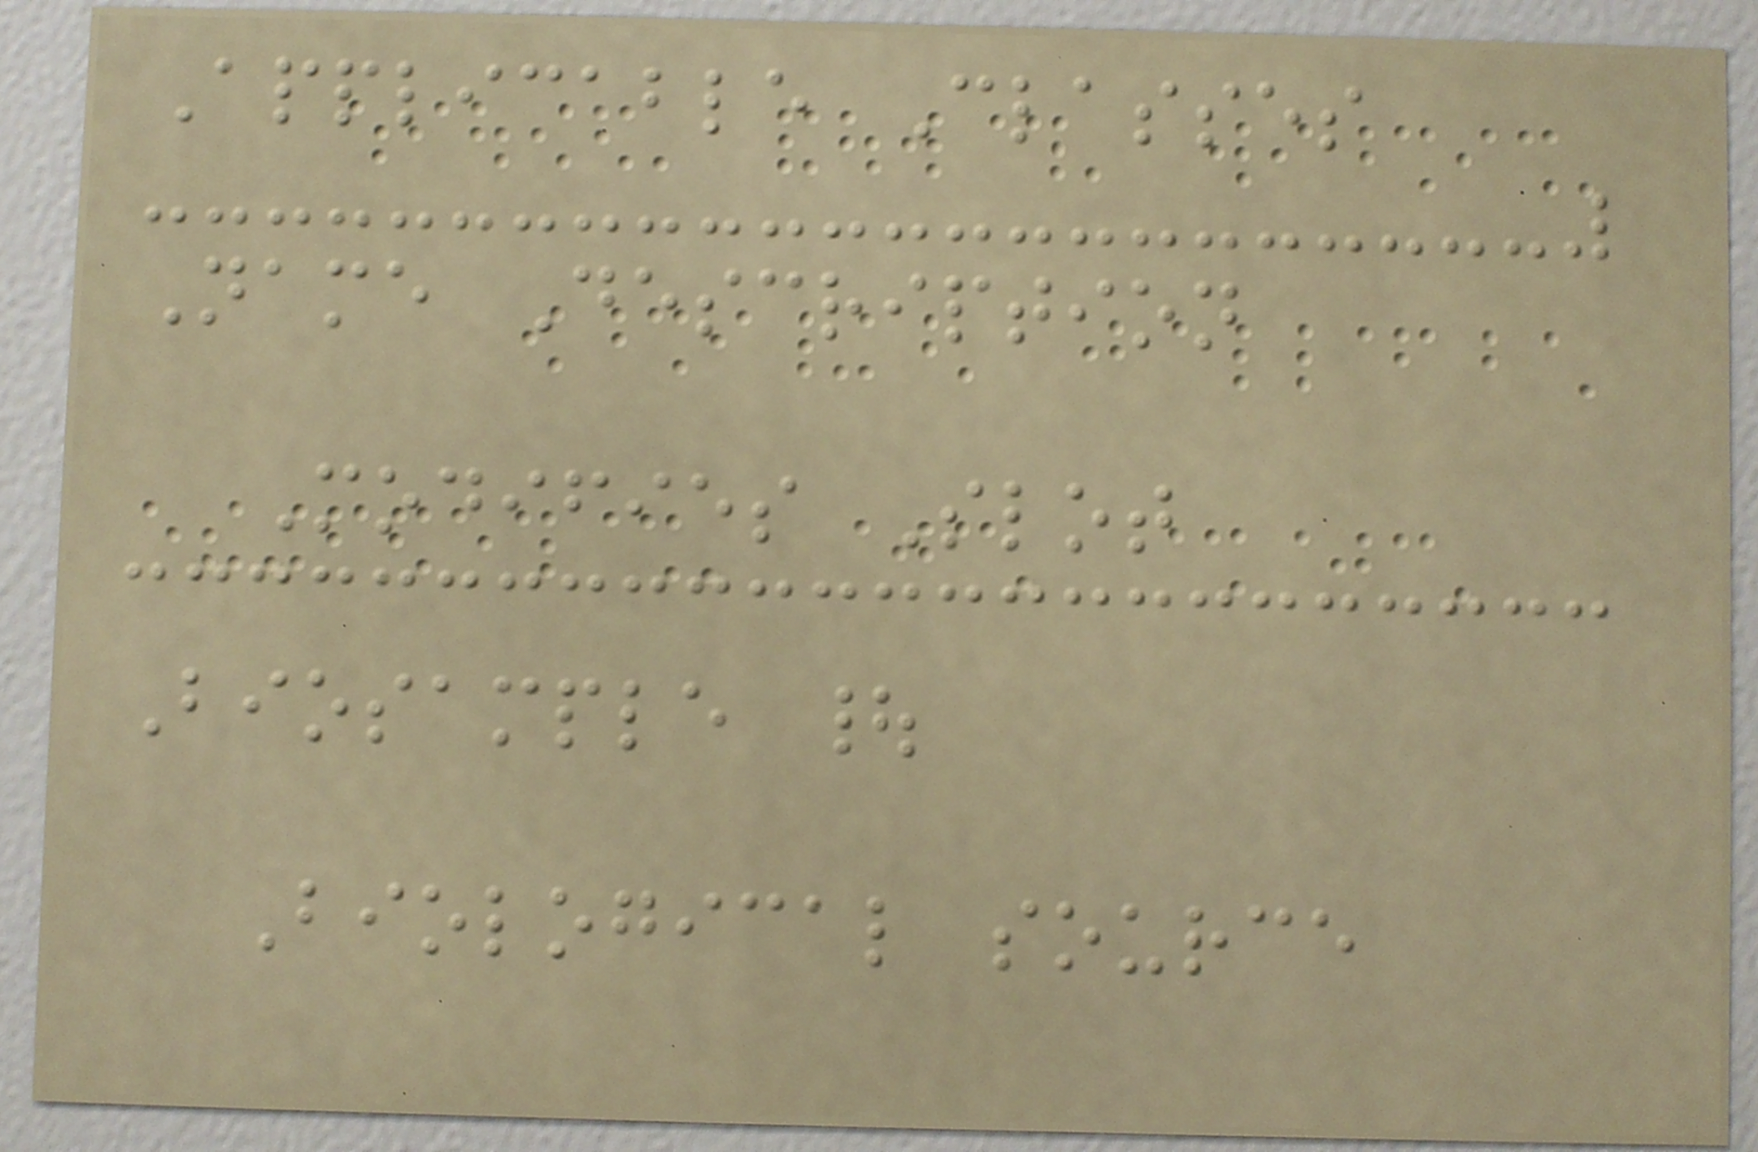Applicable Classes
Name Description
Modifies Slot
Biosample |
Biological source
